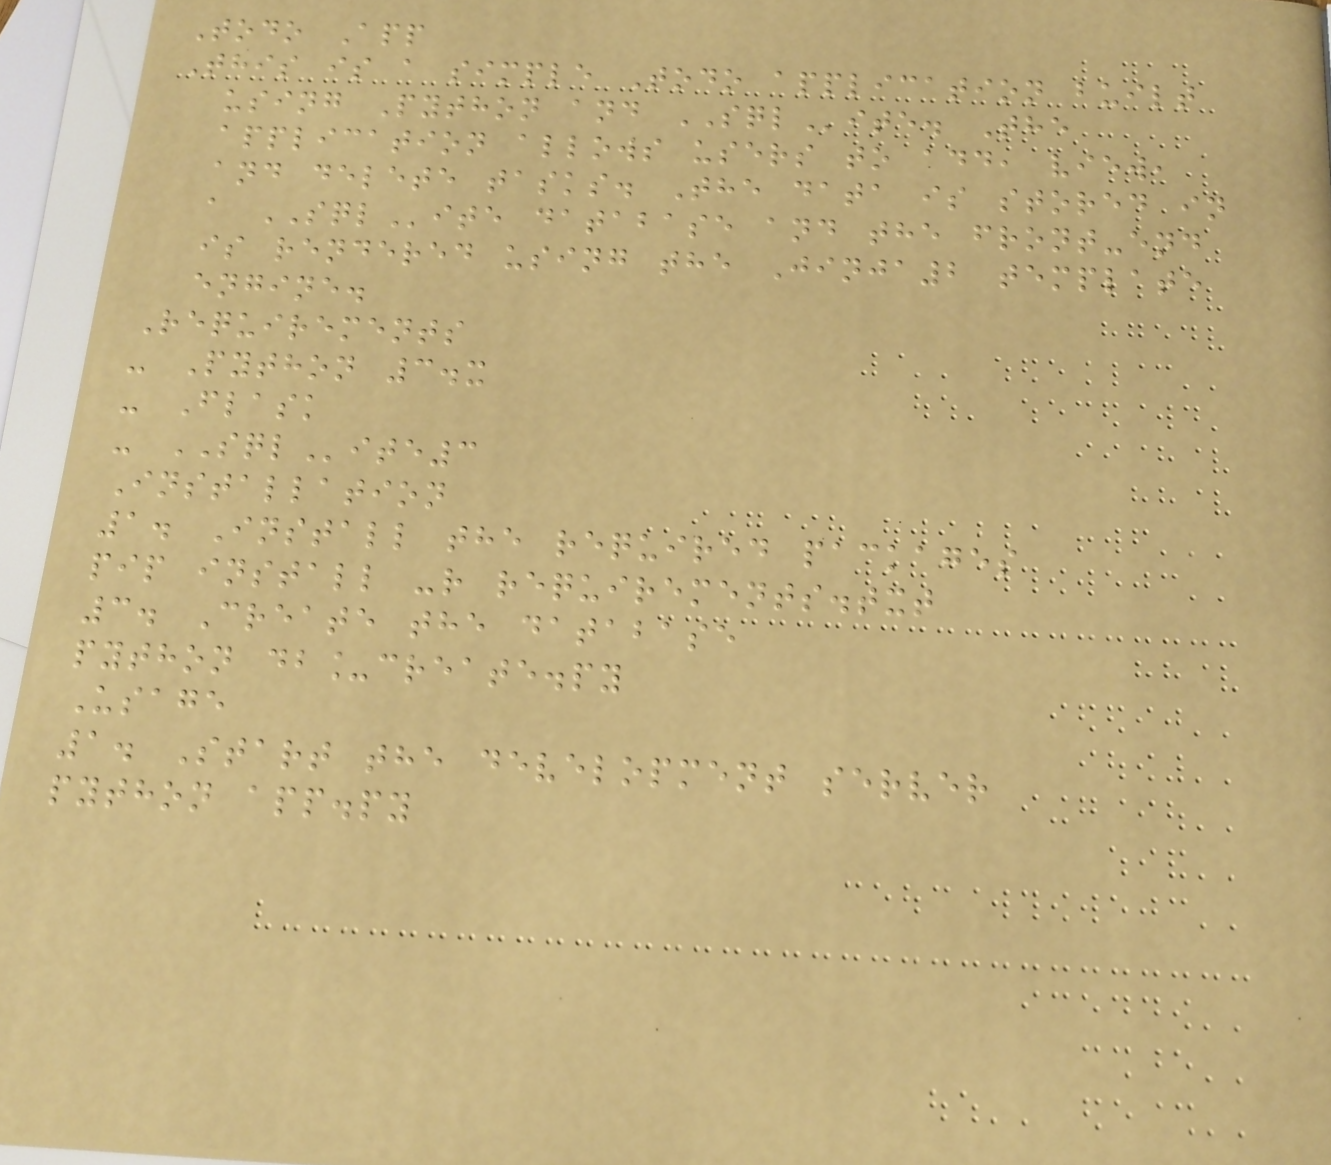Todo App
This is a simple Todo application built
using Python and SQLite. The
application allows users to add, view,
and delete tasks. The data is stored in
a SQLite database and the front-end
is rendered using the Jinja2 template
engine.
Requirements
- Python 3.x
- Flask
- SQLite3
Installation
1. Install the required packages
pip install -r requirements.txt
3. Create the database
python db_create.py
Usage
1. Start the development server
python app.py
